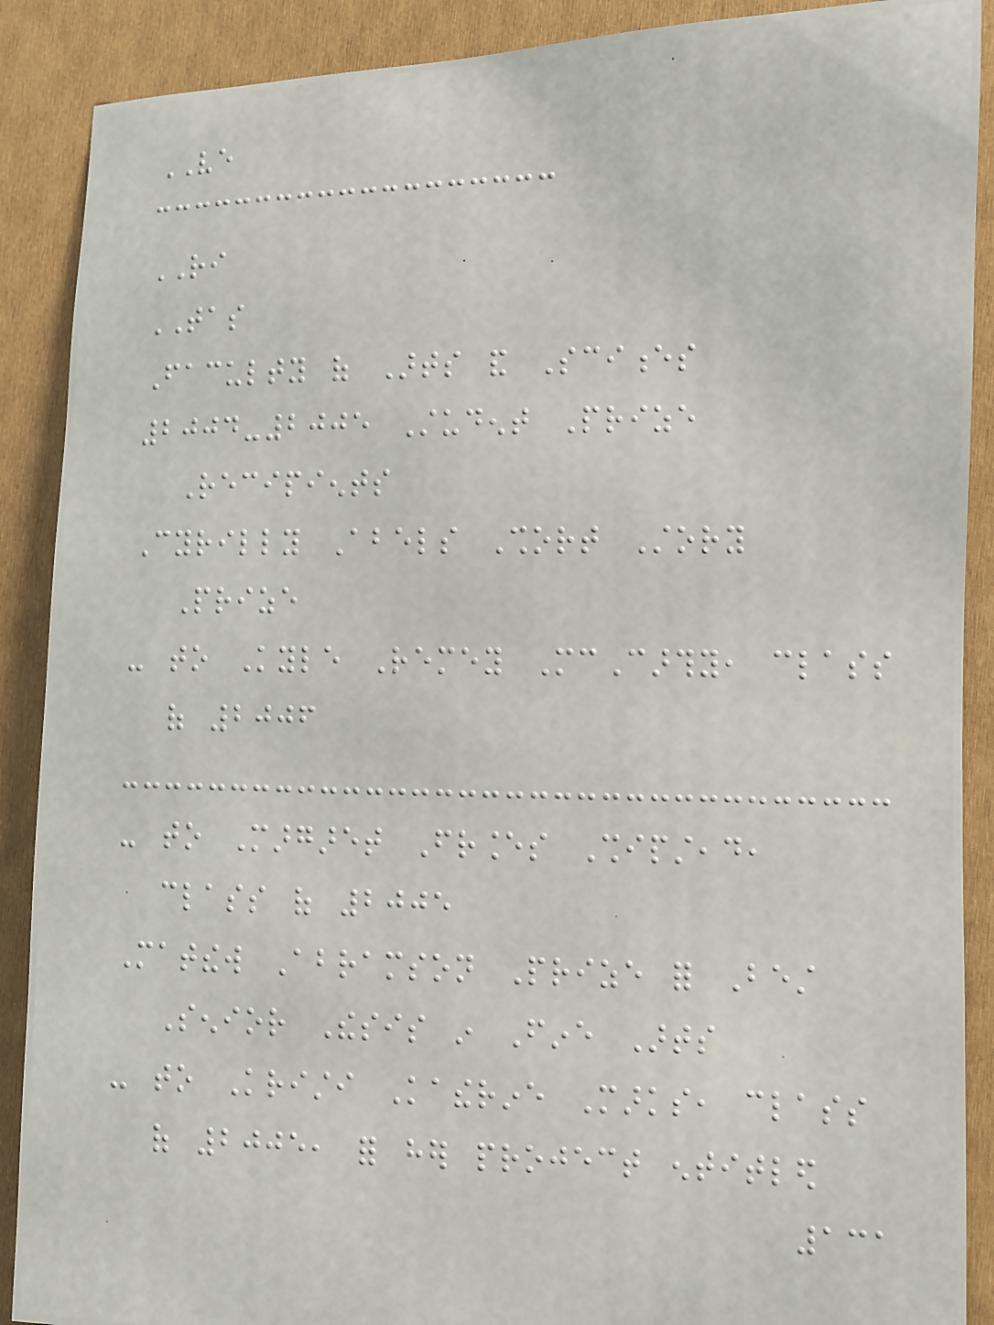VE
RI
TAS
Faculty of Arts and Sciences
2004-2005 Student Prize
Recipients
Cyrilly Abels Short Story
Prize
- to Kyle Remey McCarthy, class
of 2006
- to Margaret Frances Shipstead,
class of 2005
Matthew Abramson Prize for Best
Senior Thesis in Fine Arts
- to Kristi Katherine Marks, class
of 2005, for her project entitled
131
